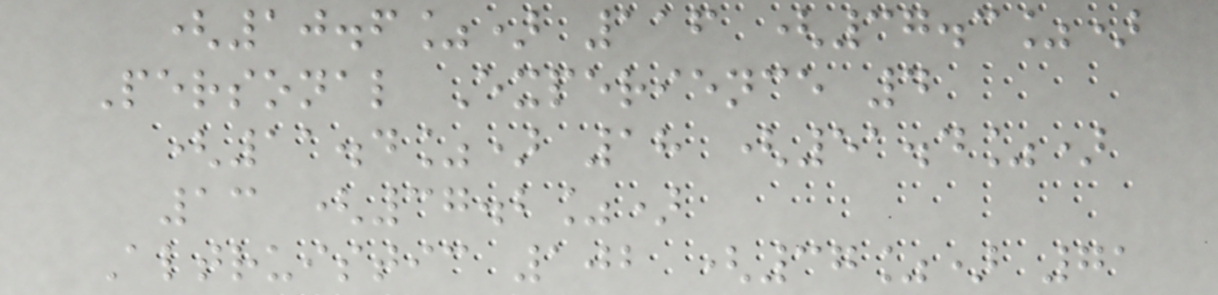(10.6%) 116 (37.3%)
Personal Experience 4
(11.4%) 18 (51.4%)
13 (37.2%)
Altruistic 102 (37%) 71
